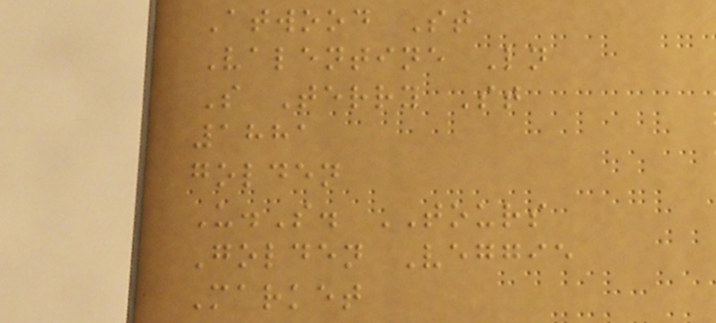Atwood St
Valentine Ln
S Terry St
1881
golden
U.S. TOURS
Golden Veggie
Market
